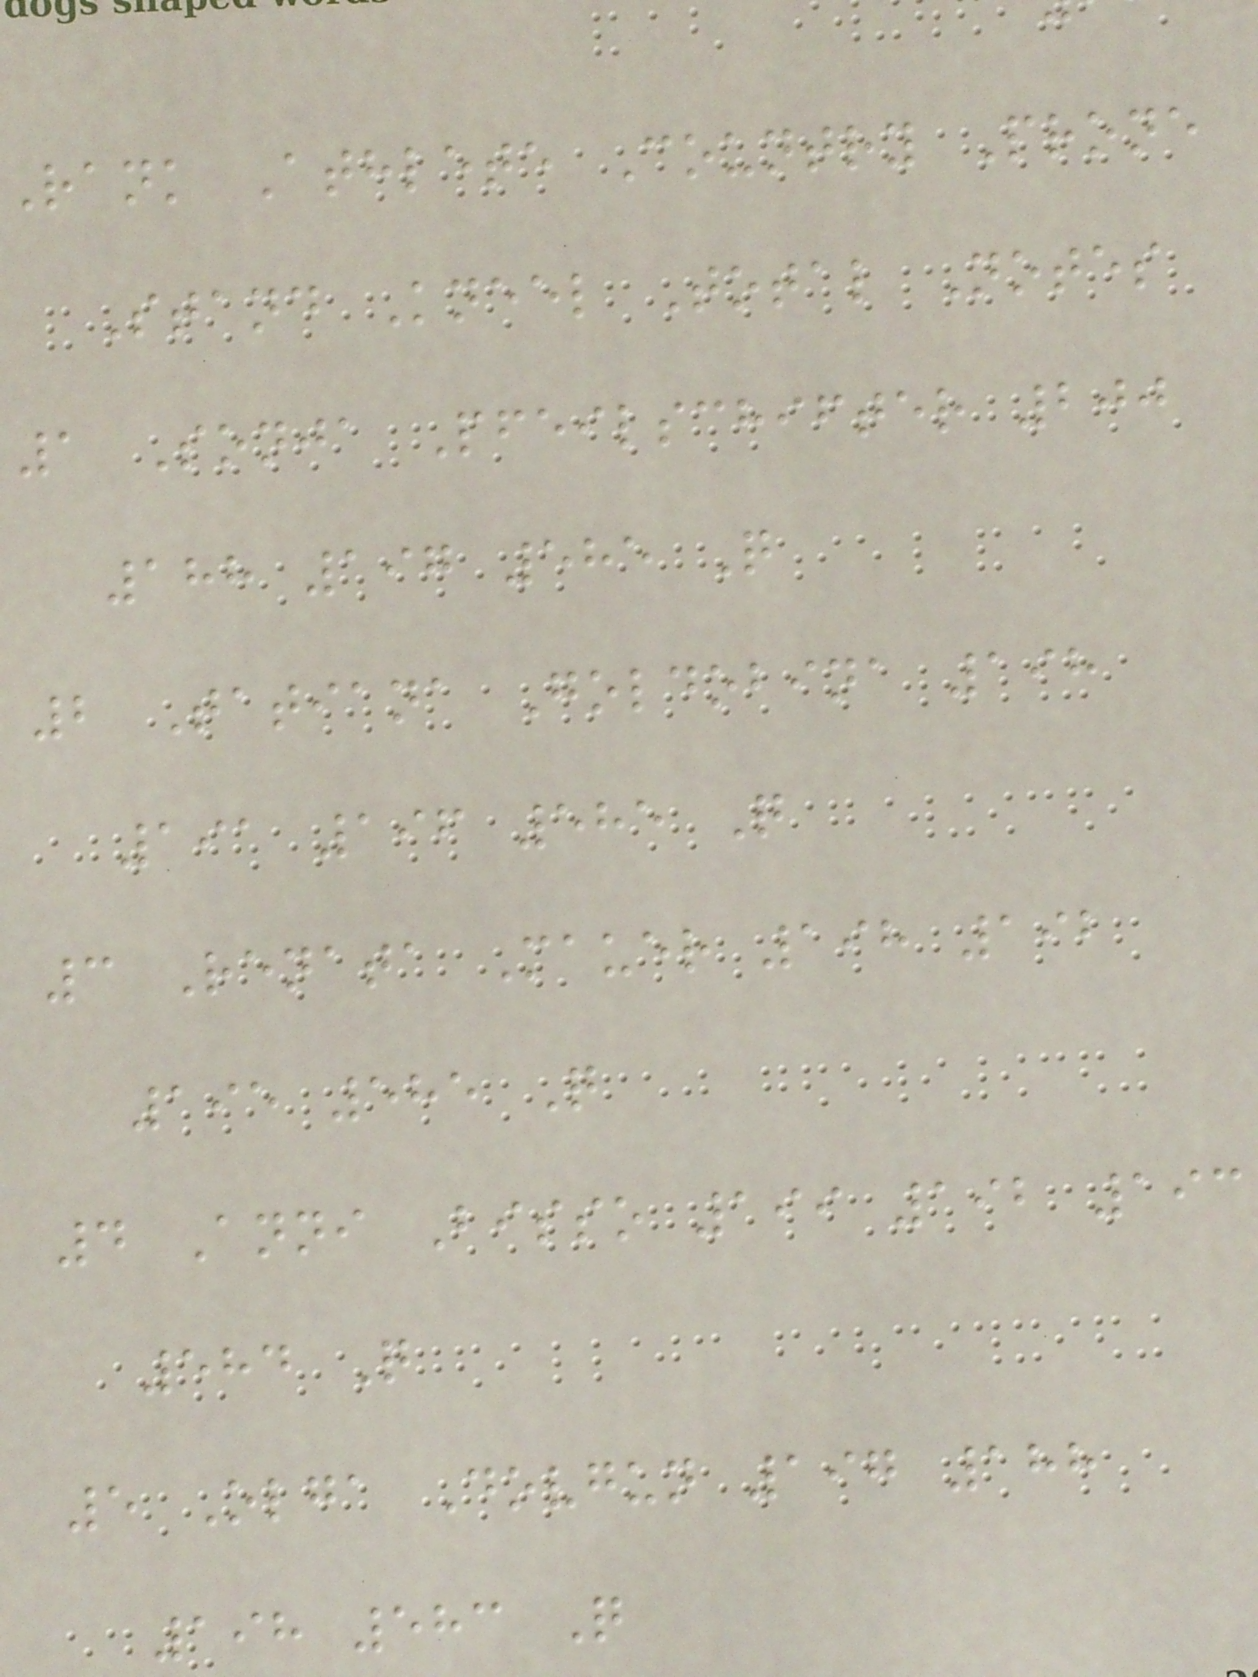Rank Athlete Country Prone
Stand Kneel Total Notes
1 Sonja Pfeilschifter 200
188 197 585 Q
2 Tatiana Goldobina 198
191 196 585 Q
3 Renata Mauer 198 192
195 585 Q
4 Anni Bisso 199 192 193
584 Q
5 Olga Dovgun 197 188
198 583 Q
